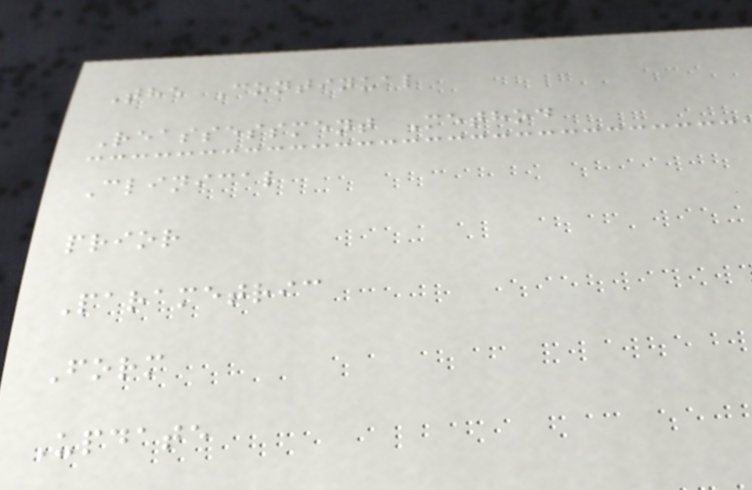The Continual
Reassessment Method
Clinical
prior
Parametric
Form
Update
